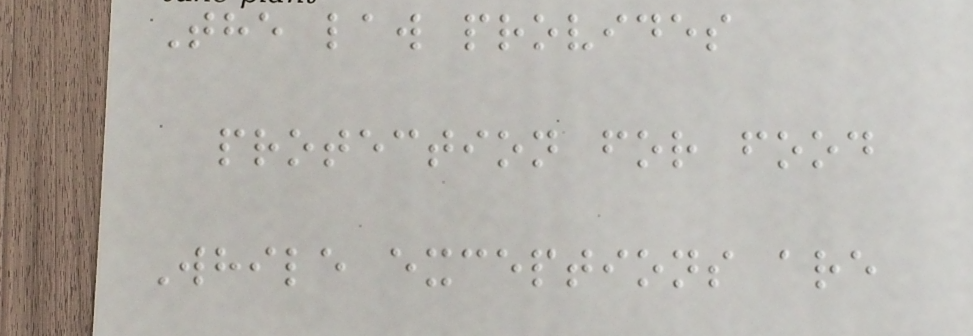The law provides
protection for food
While exceptions are
